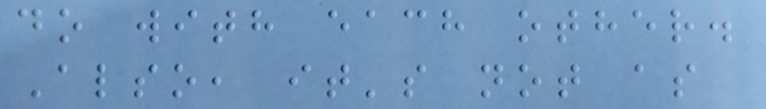do with each other.
Also, it's not as
